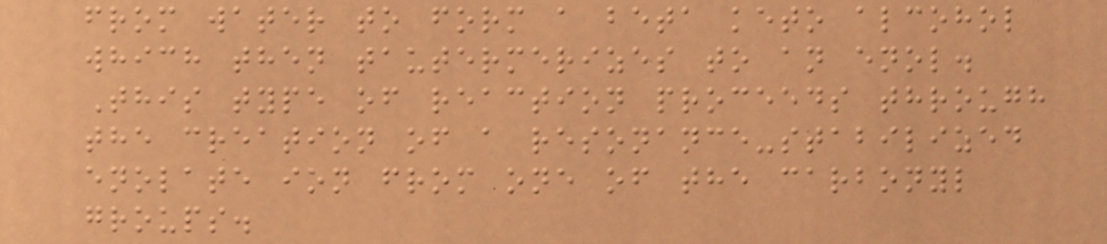from water to form a beta keto alcohol
which then tautermerizes to an enol.
This type of reaction proceeds through
the creation of a resonance-stabilized
enolate ion from one of the carbonyl
groups.
